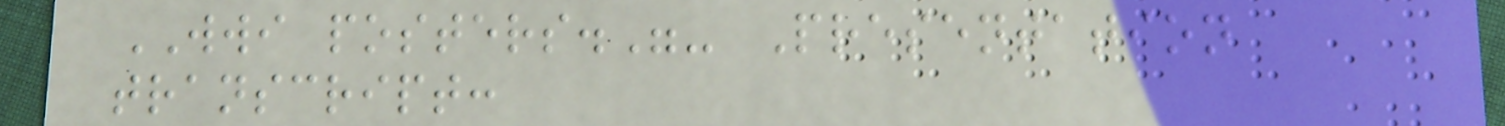WWI posters."- Presentation
transcript:
